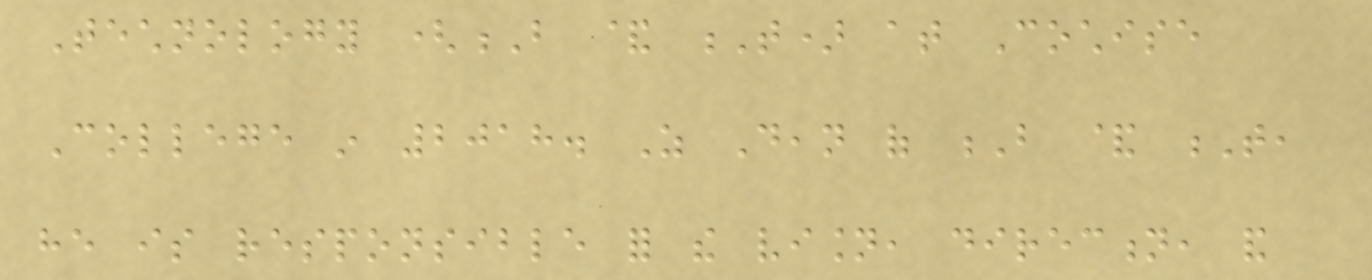Technology (B & T) at Cochise
College in 2018. As Dean of B & T,
he is responsible for the vision, direction, and
